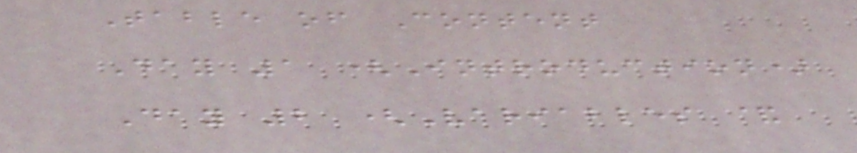Table of Content
Day 1 (Introduction)
Day 2 (Variables &
